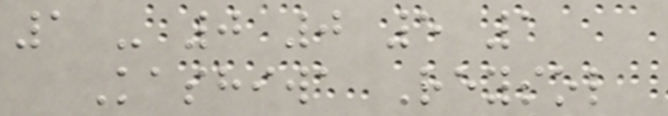1 - 0 0 5 1
Kashiwa Reysol
